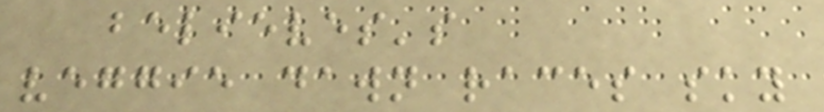believes's
veggie dawn races sky
